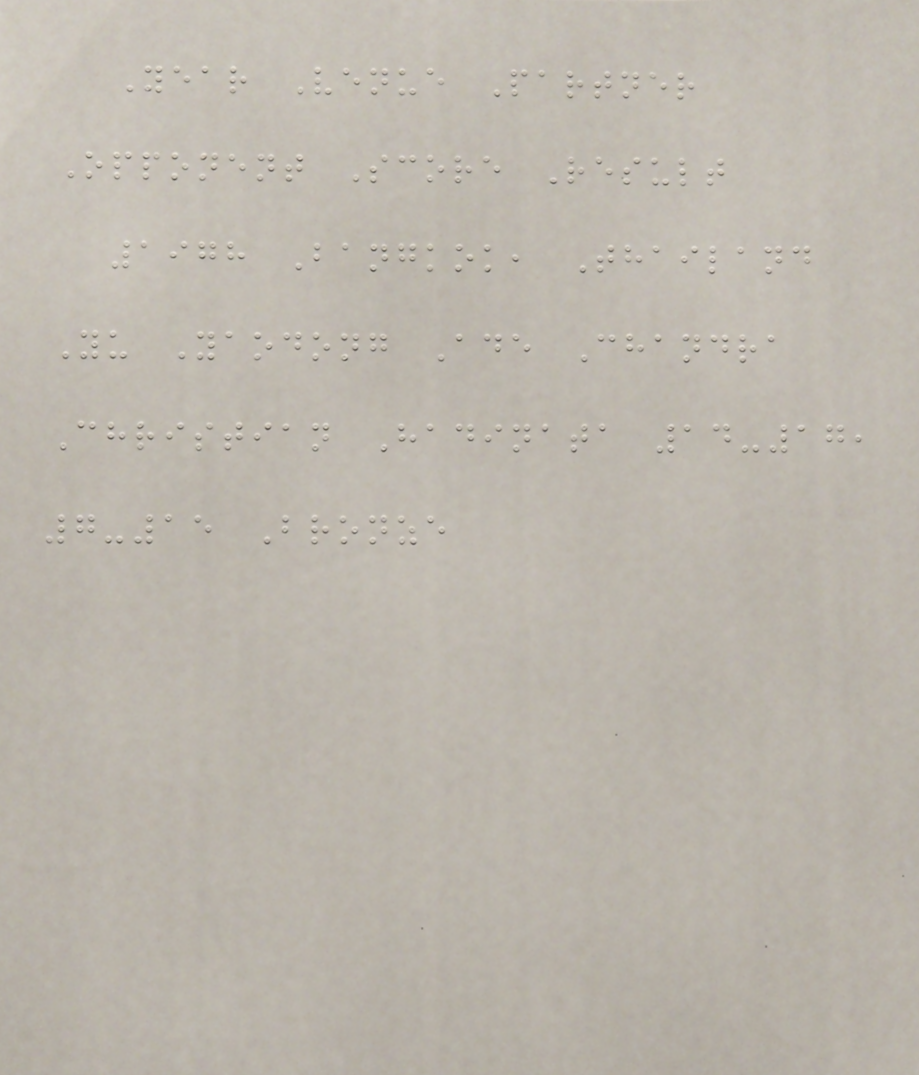Year Venue Partner
Opponent Score Result
1978 Bangkok, Thailand
Yu Yaodong Ade Chandra
Christian Hadinata 14-17,
7-15 Bronze
